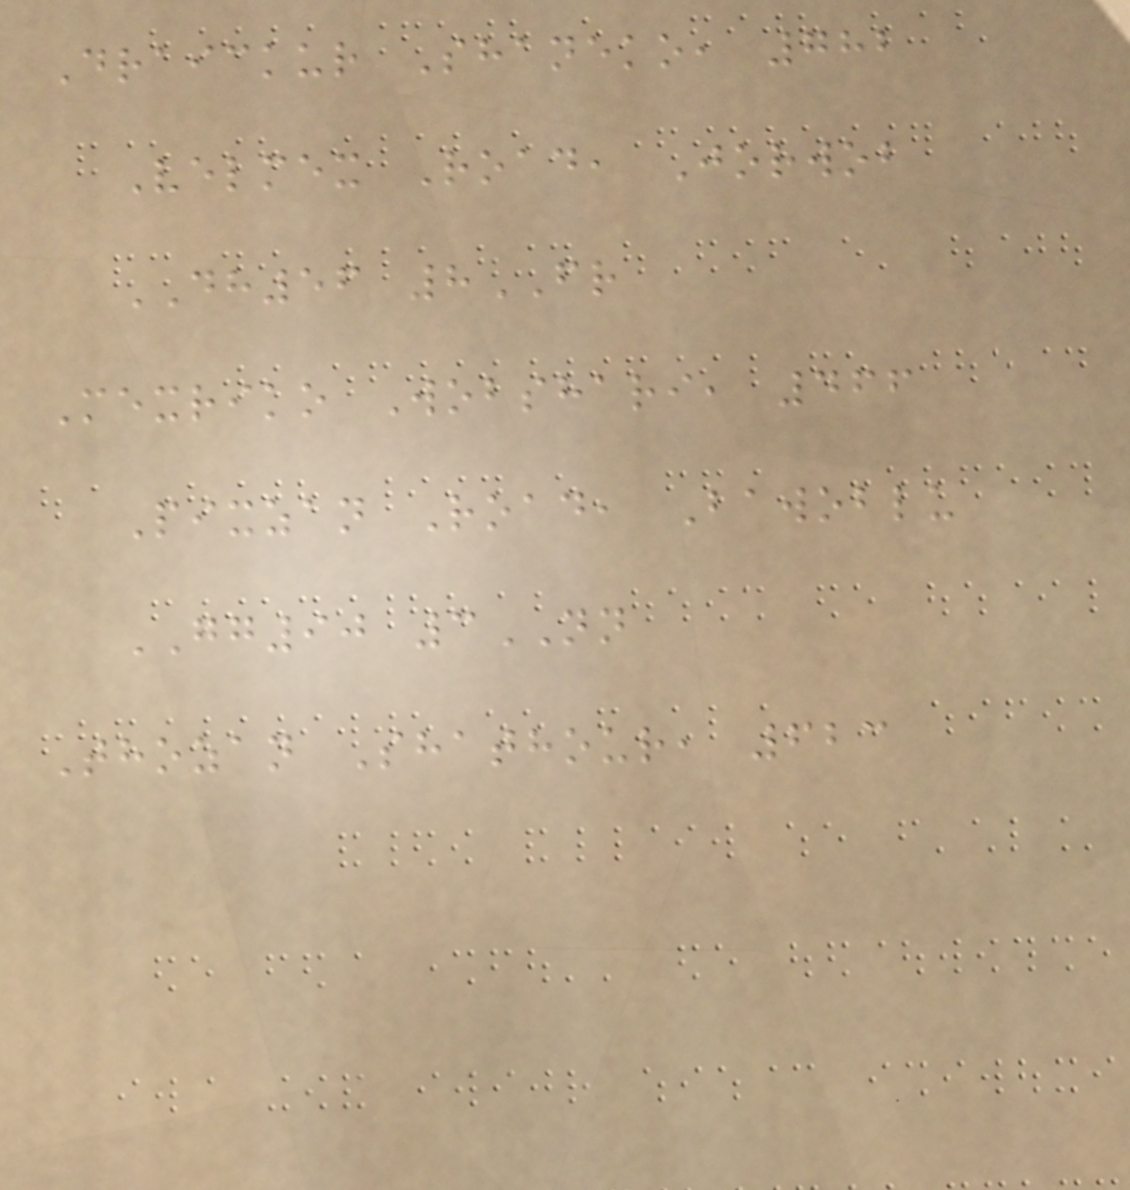Draickur Shaneko, 782
Velmex Road, Jorwob
DH56 8FR
Mexriko Wobshari, 466
Pixzan Road, Bawoblu
GG90 3NN
Thozan Shathour, 623
